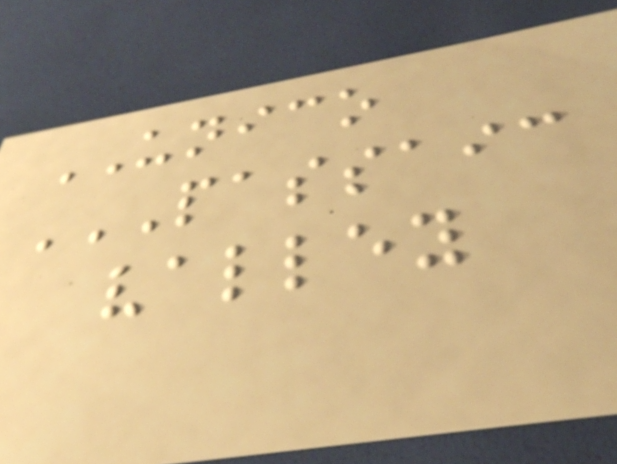UNICO
PASSAIC
VALLEY
